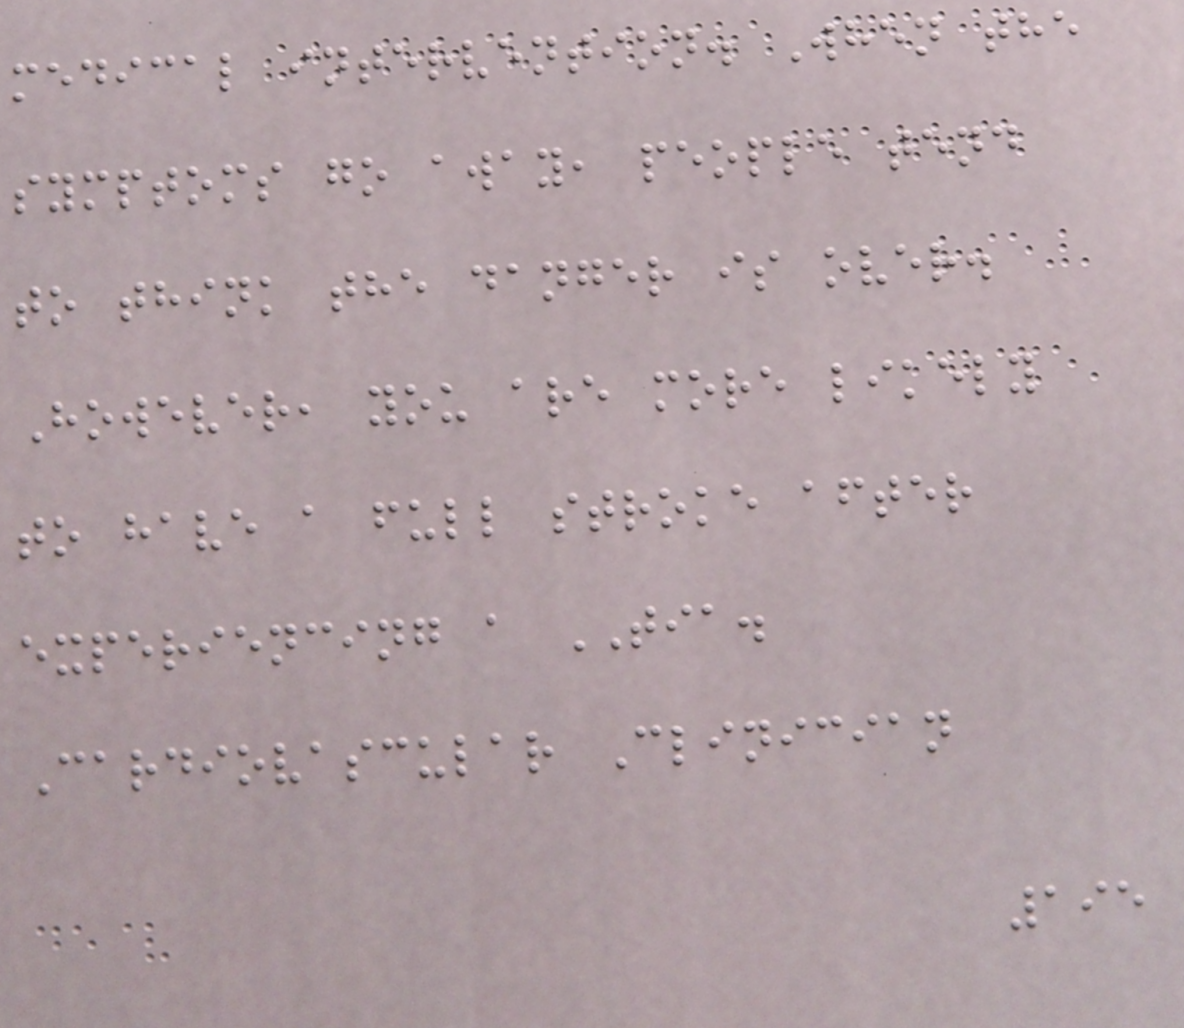medical intervention. When the
symptoms go away, people tend
to think the danger is over.
However, you are more likely
to have a full stroke after
experiencing a TIA.
Cardiovascular Clinician
195
